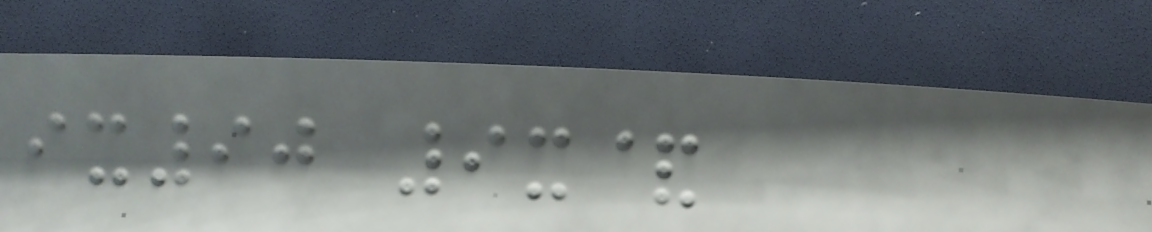ix90 9x&
